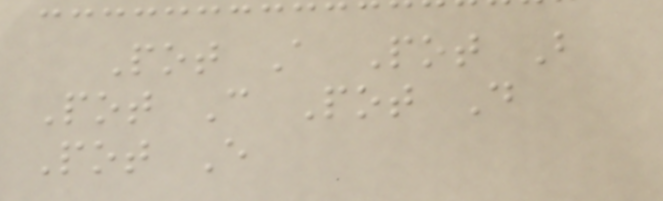Pot A Pot B
Pot C Pot D
Pot E
